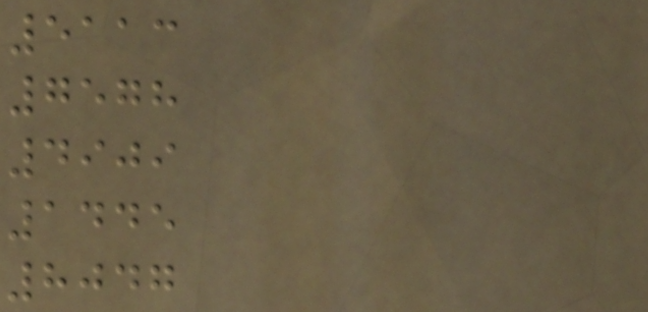5113
7578
4909
1445
8047
